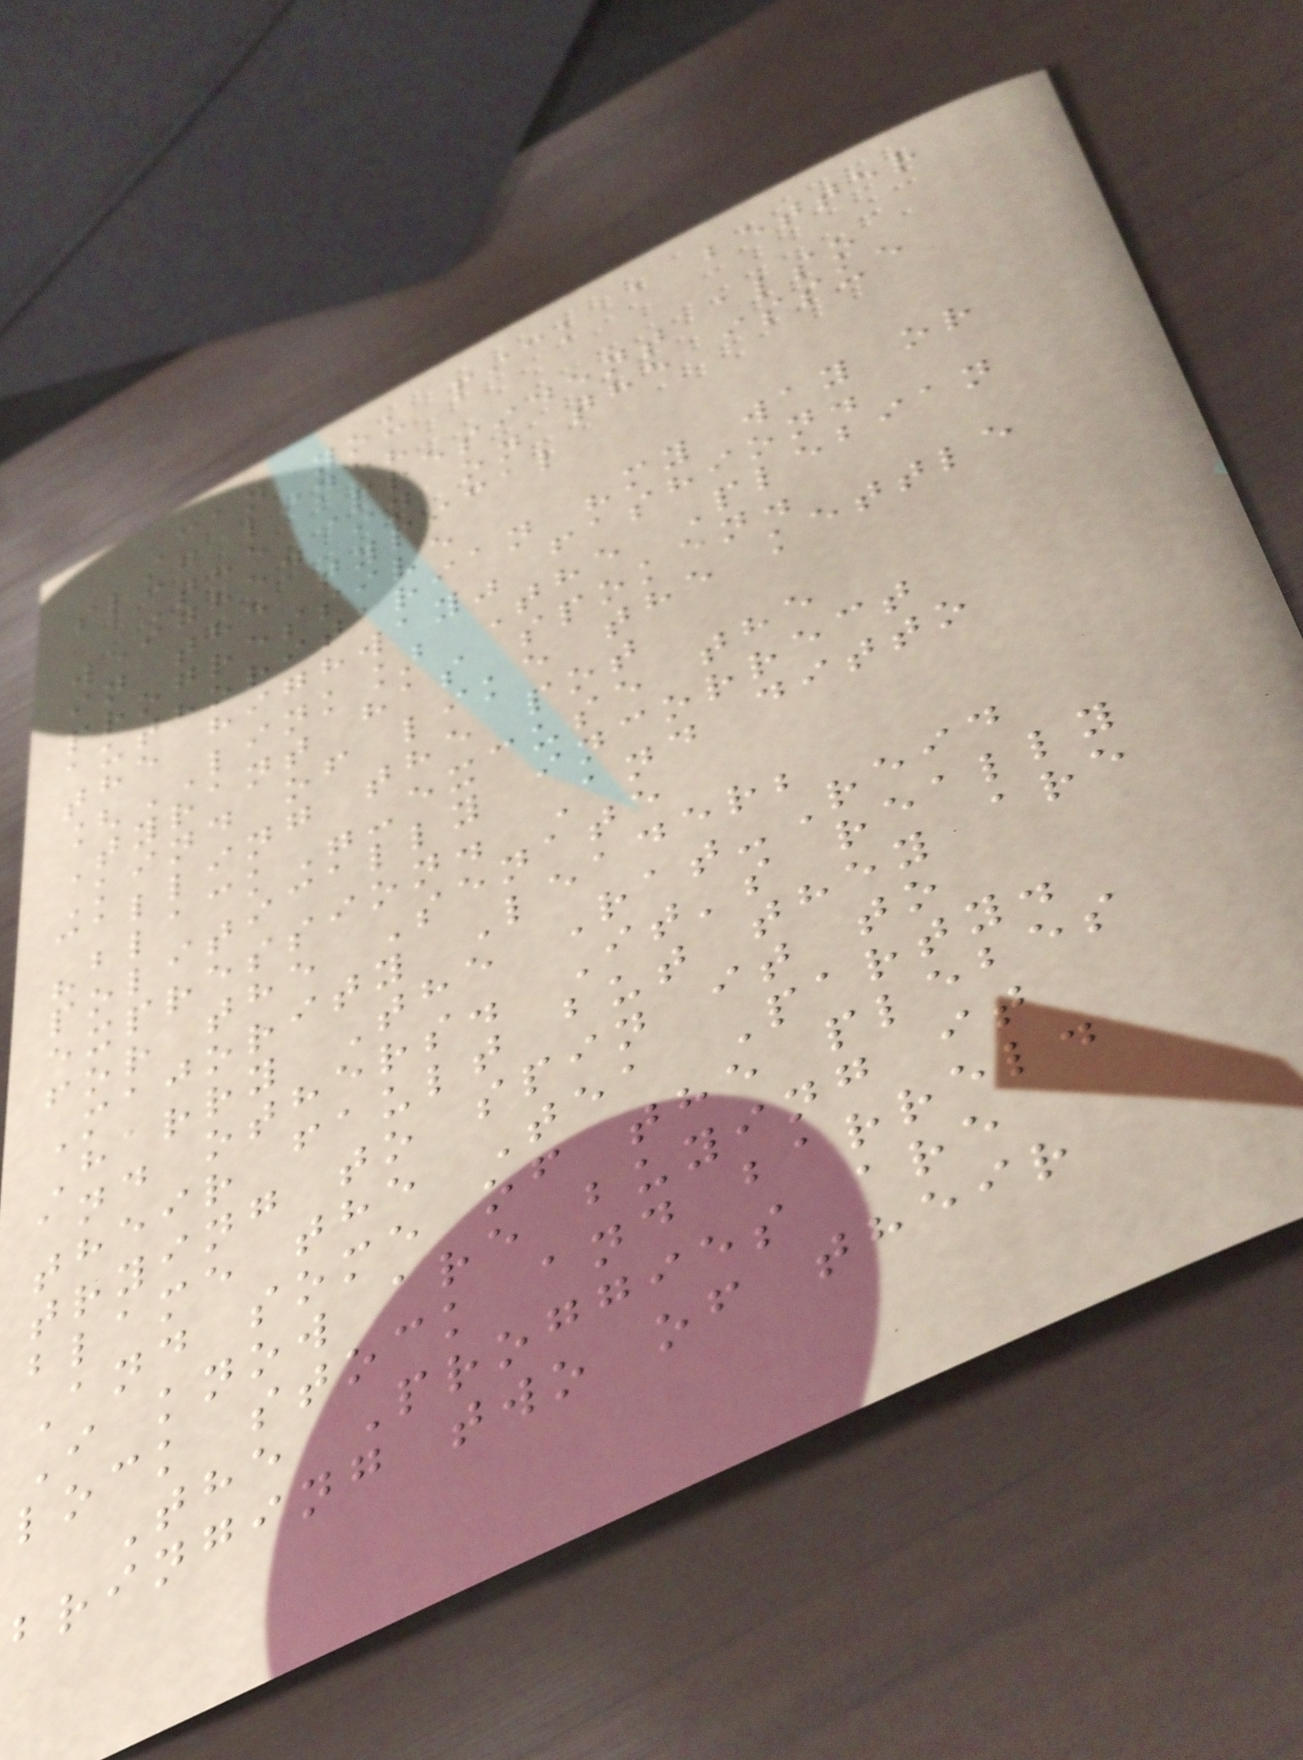Can you pick a better
slug line?
The President also
weighed in on the issue
in the typical
progressive
authoritarian "my way or
the highway" fashion.
[LINK] The Plebian
Tyrant has spoken.
Kind of like the kettle
calling the pot
"black"-excuse the
politically incorrect
expression. And ditto
for the Senate
Majority Leader;
Harry The Rat-Reid
and others. It's really
their fault but they are
trying to spin it to
blame the Tea Party.
And some of the plebes
I know are buying it
lock stock and barrel.
The Proggies are
bringing two of their
